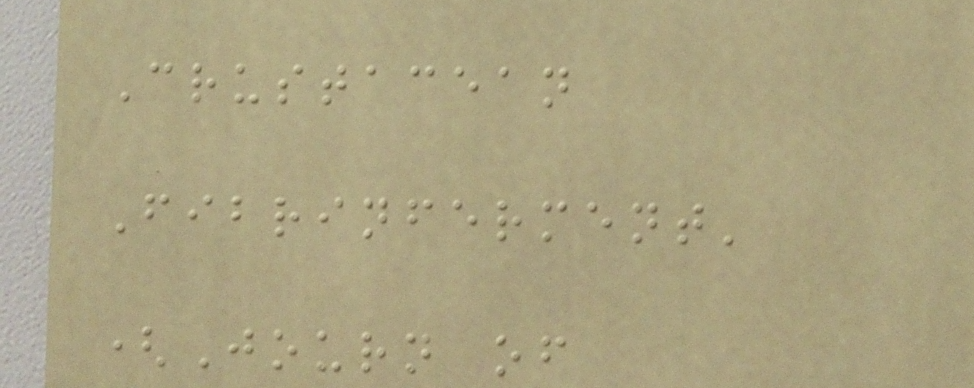Crustacean
Fibrinferment'
(Journ of
